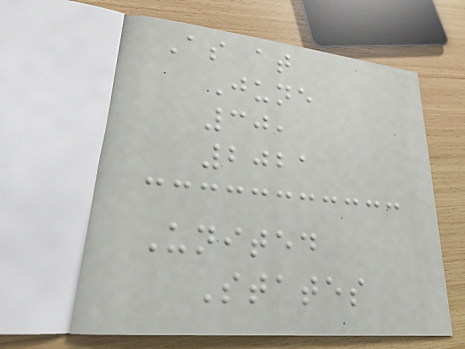As at
June
30,
2021
United
States
